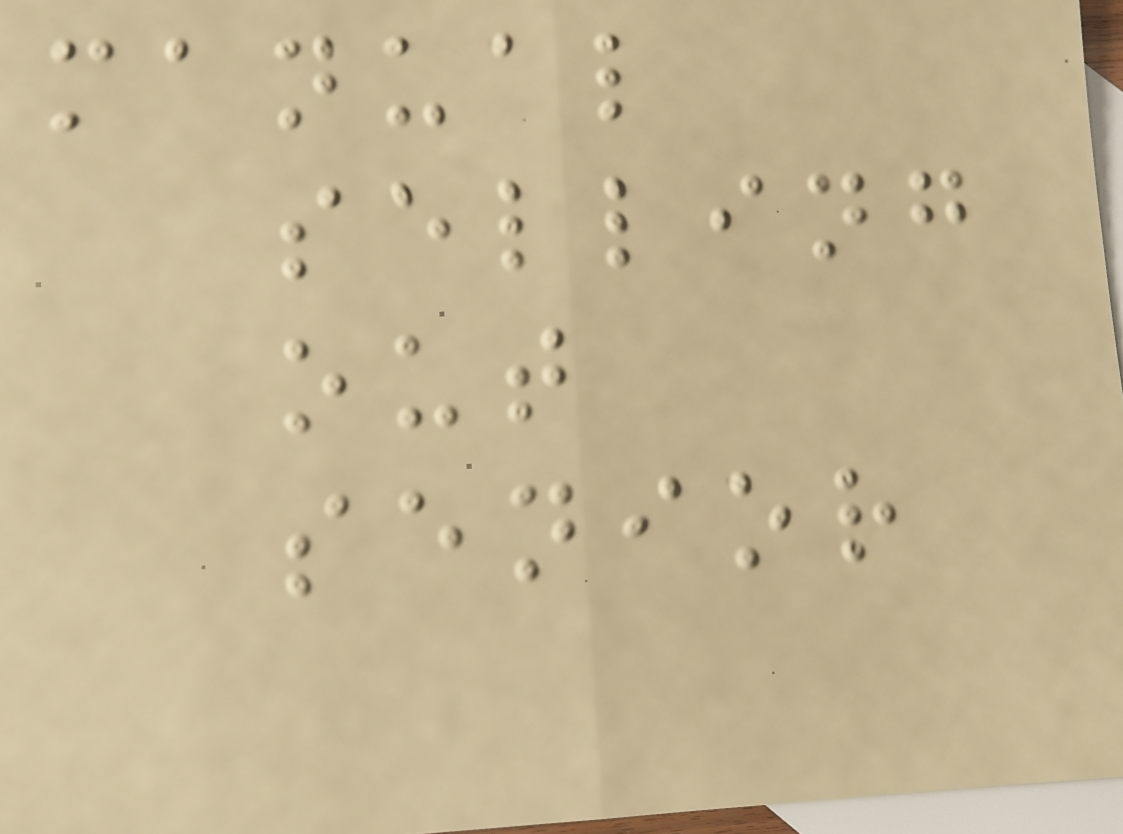manual
selling
out
senior
